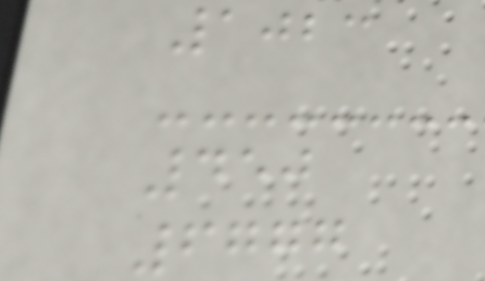1023
450
6777
